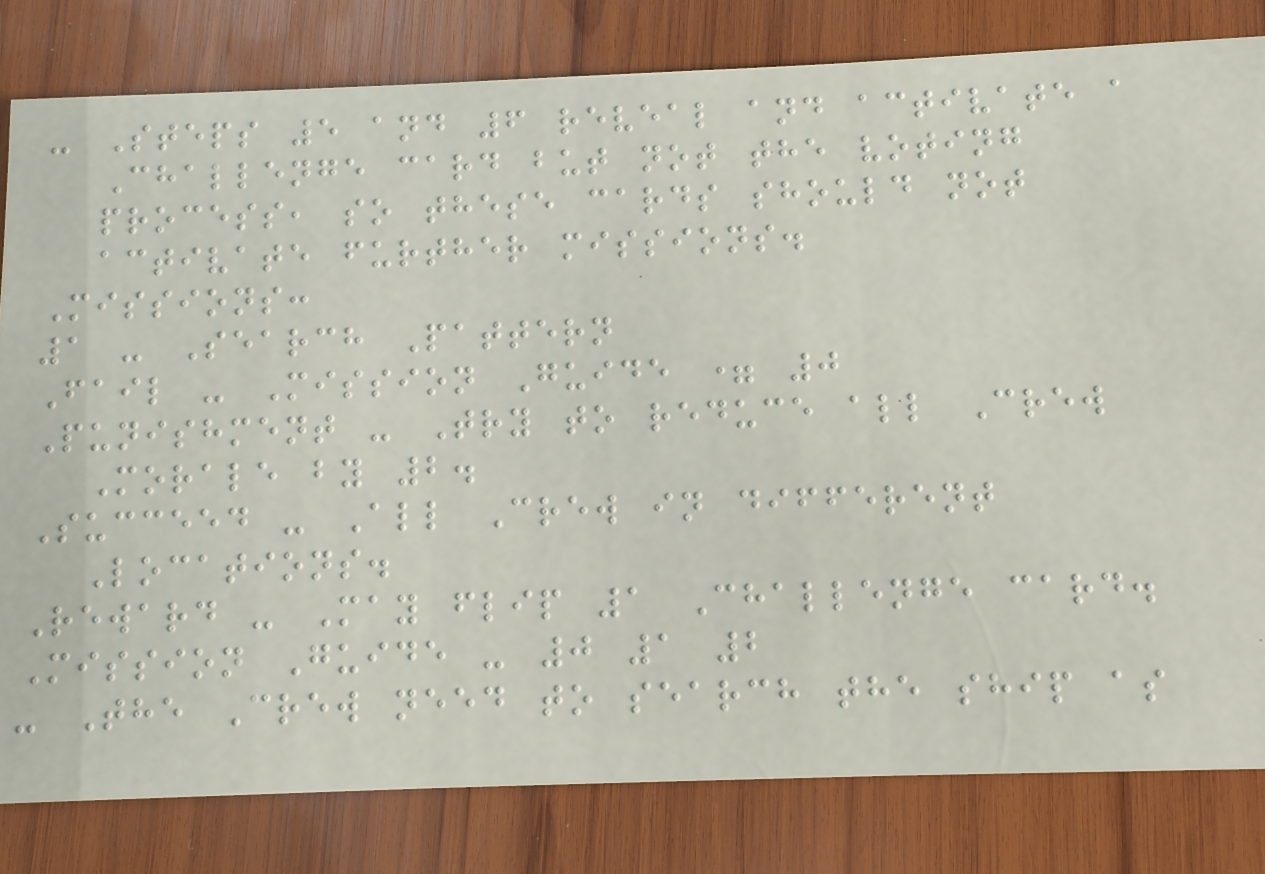- Steps 5 and 6 reveal and activate a
Challenge card but not the voting
process, so these cards should not
activate further missions.
Missions:
1 - Search Pattern
Fail - Mission Guide = 0
Punishment - Try to reduce all Crew
Morale by 2.
Succeed - All Crew in different
Locations.
Reward - May flip 1 Challenge card.
Mission Guide - 0 1 2
- The Crew need to search the ship as
